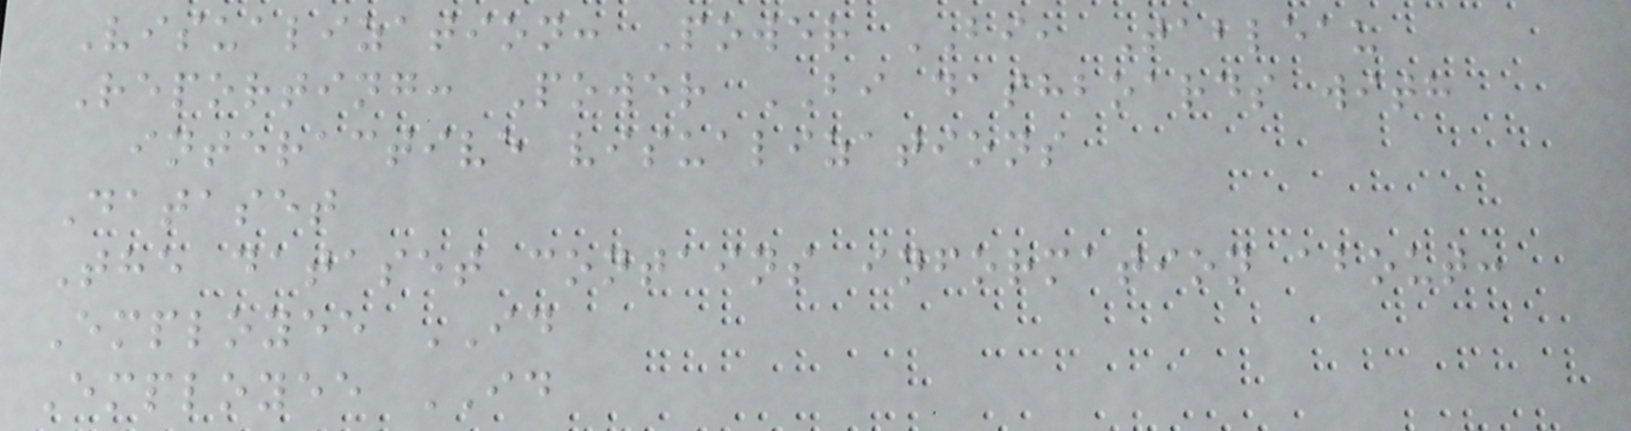Visualization: Power BI, Tableau
Reporting: Power BI dashboards with
interactive visualizations
Dataset
The dataset contains information about:
Employee ID
Employee ID
